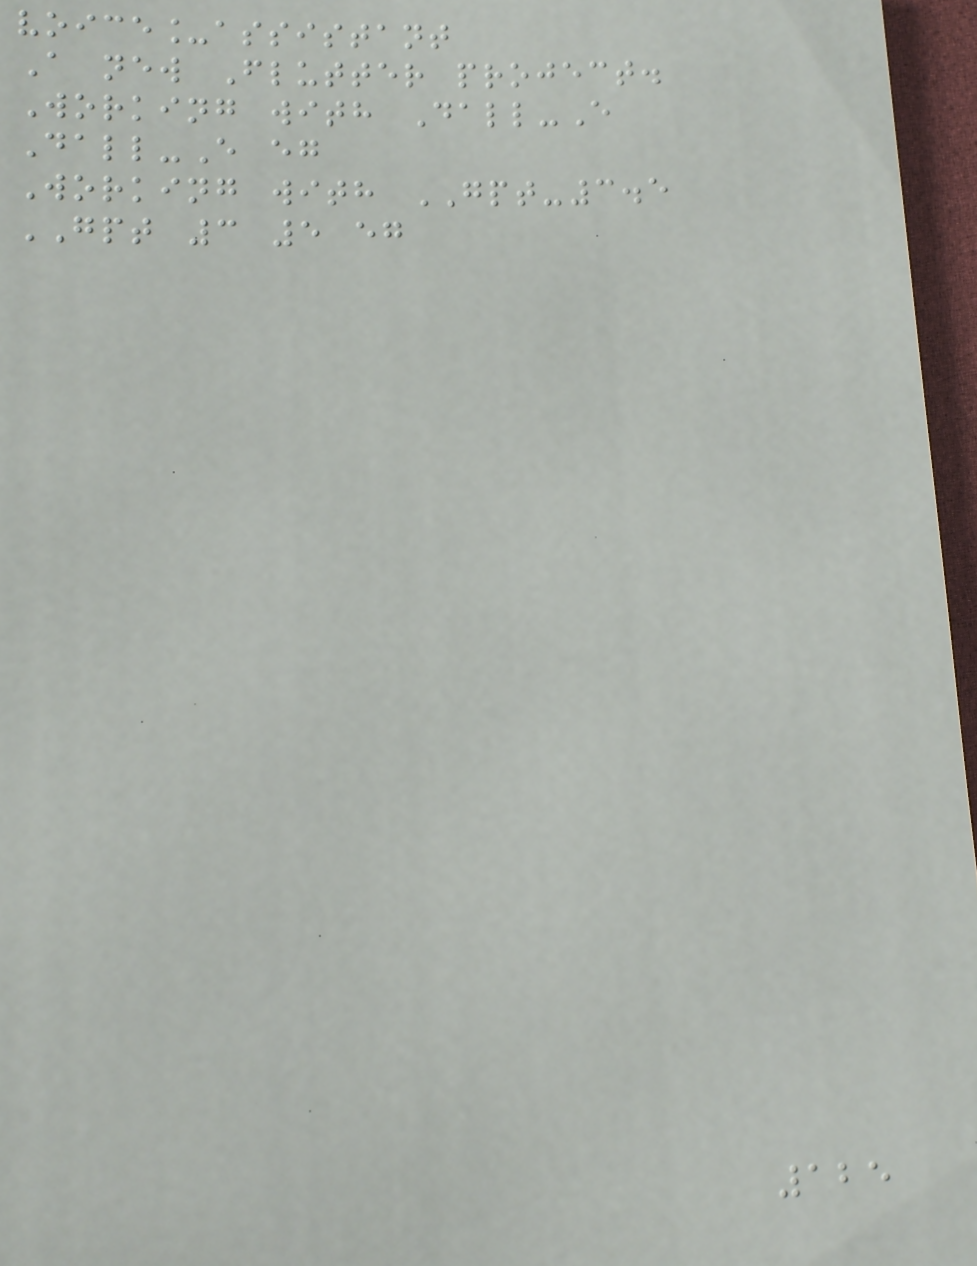voice_assistant
A new Flutter project.
Working with Dall-E
Dall-E eg
Working with GPT-3.5
GPT 3 5 eg
125
